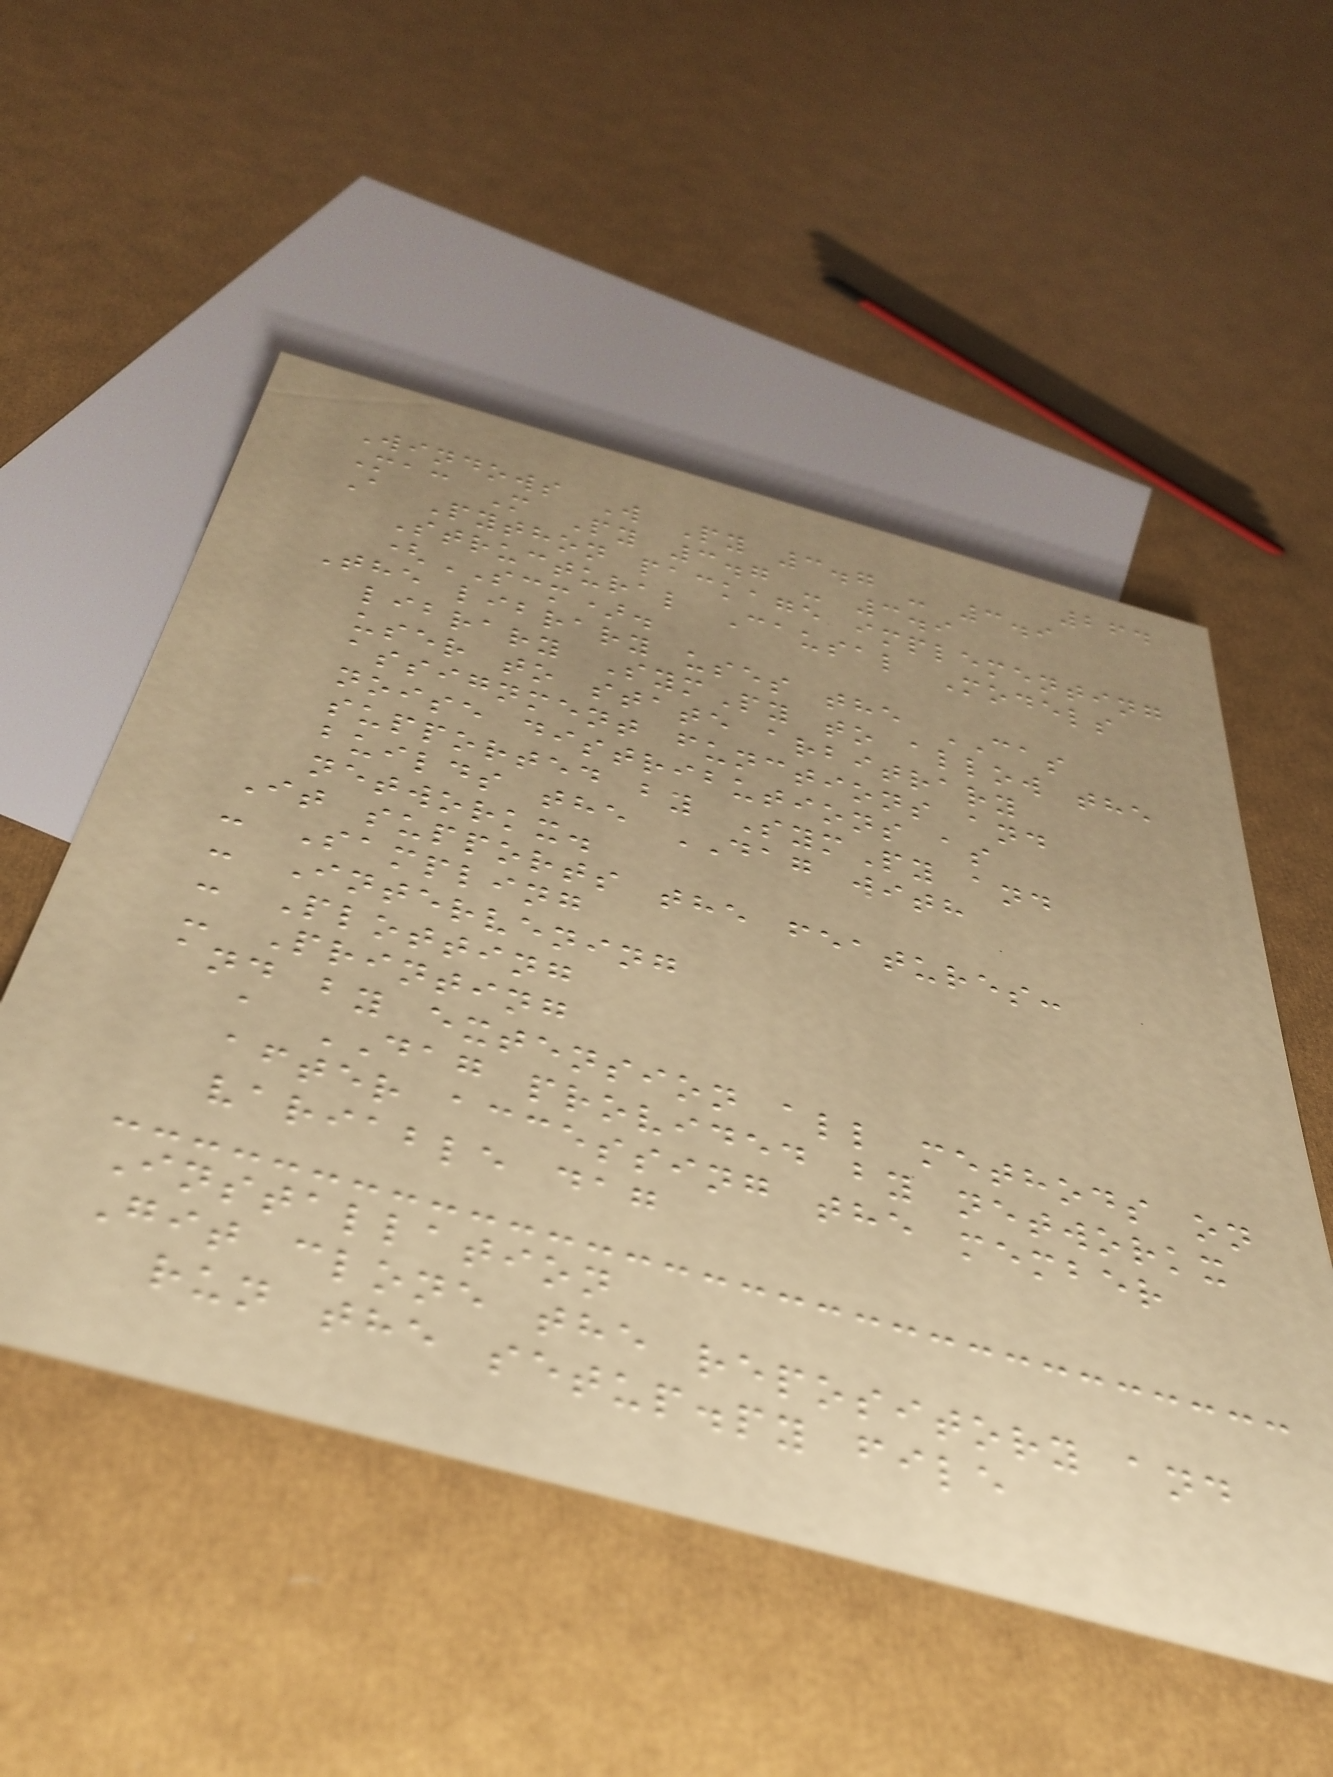264
Windows W Py 3.7 - 3.9
Mac M Py 3.7 - 3.9
A Python package implementing
Structural Causal Models
(SCM).
The library uses the CAS
library SymPy to allow the
user to state arbitrary
assignment functions and
noise distributions as
supported by SymPy and
builds the DAG with
networkx.
It supports the features:
- Sampling
- Intervening
- Plotting
- Printing
and by extension all methods on
a DAG provided by networkx
after accessing the member
variable dag
Installation
Git clone the repository and
run the setup.py file
